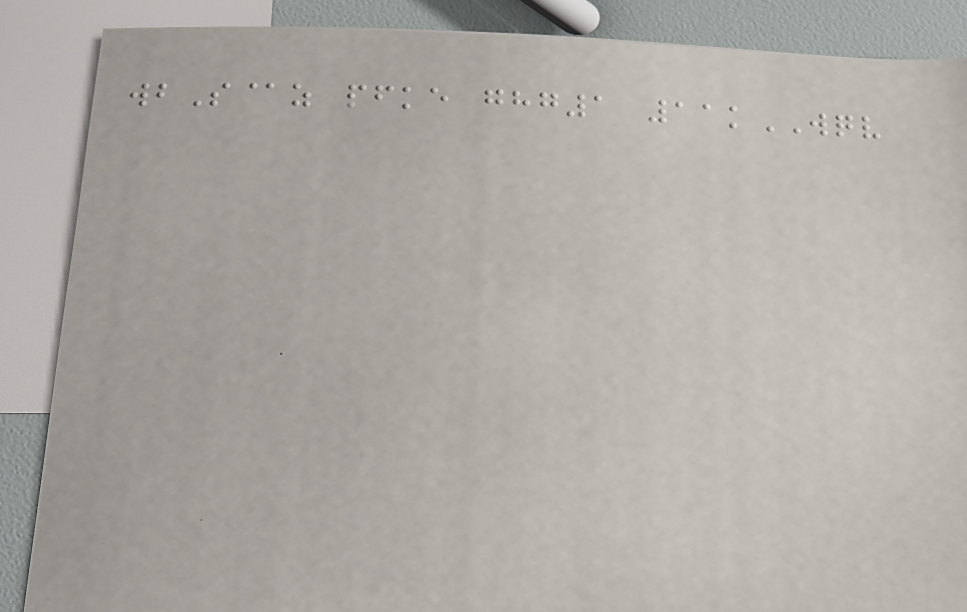wbS@z pfke ghg1 11kWQV
